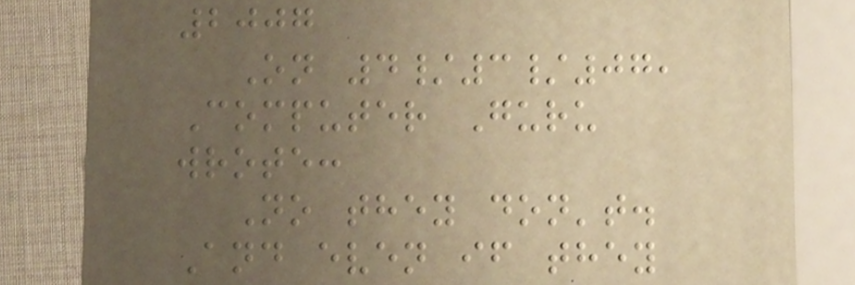2007
On 4/3/07,
Computer Guru
wrote:
No they don't.
And even if they
